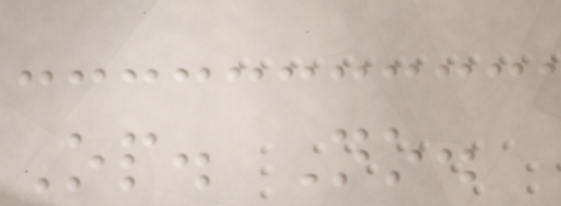Op. No.
